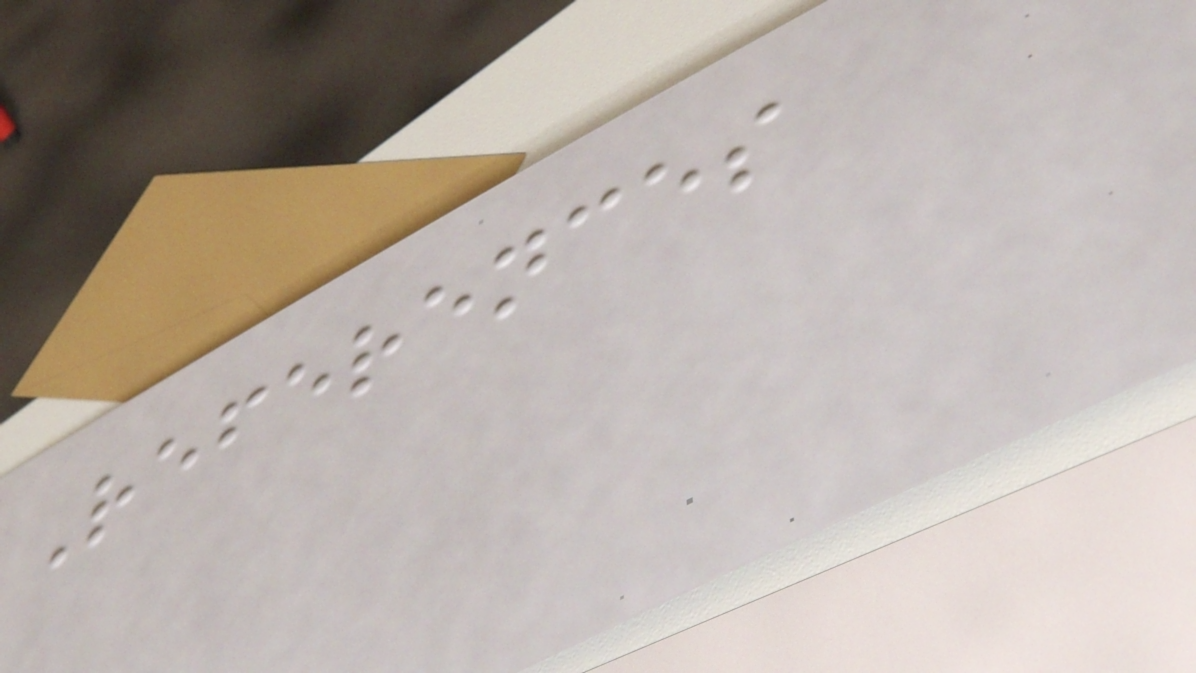References
